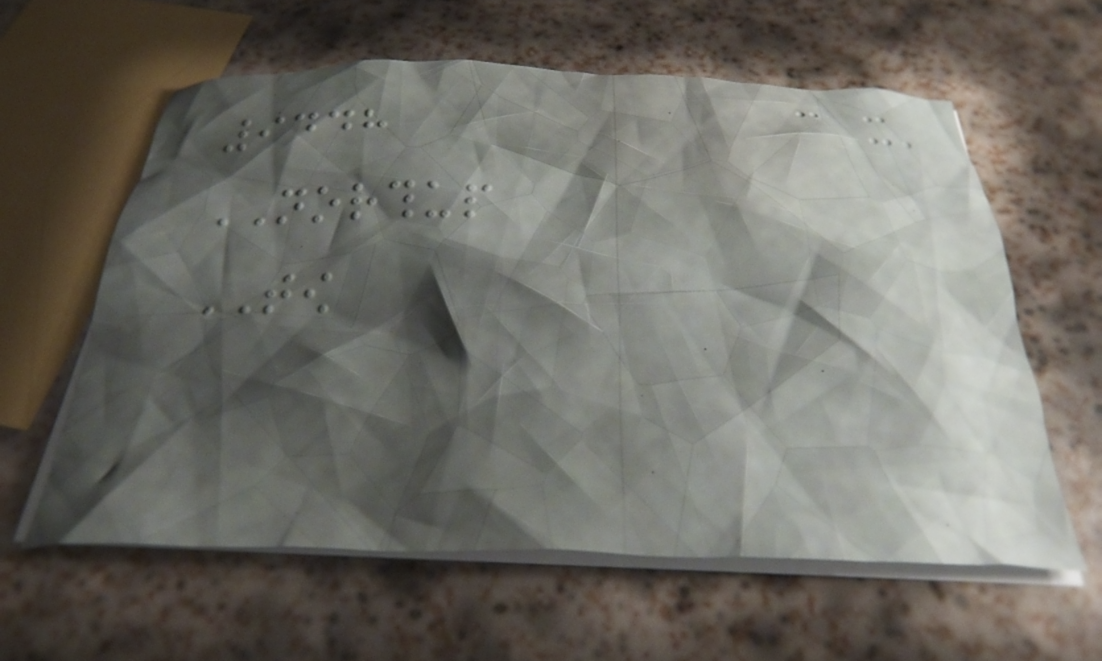9448
NORTHUP
TOW
